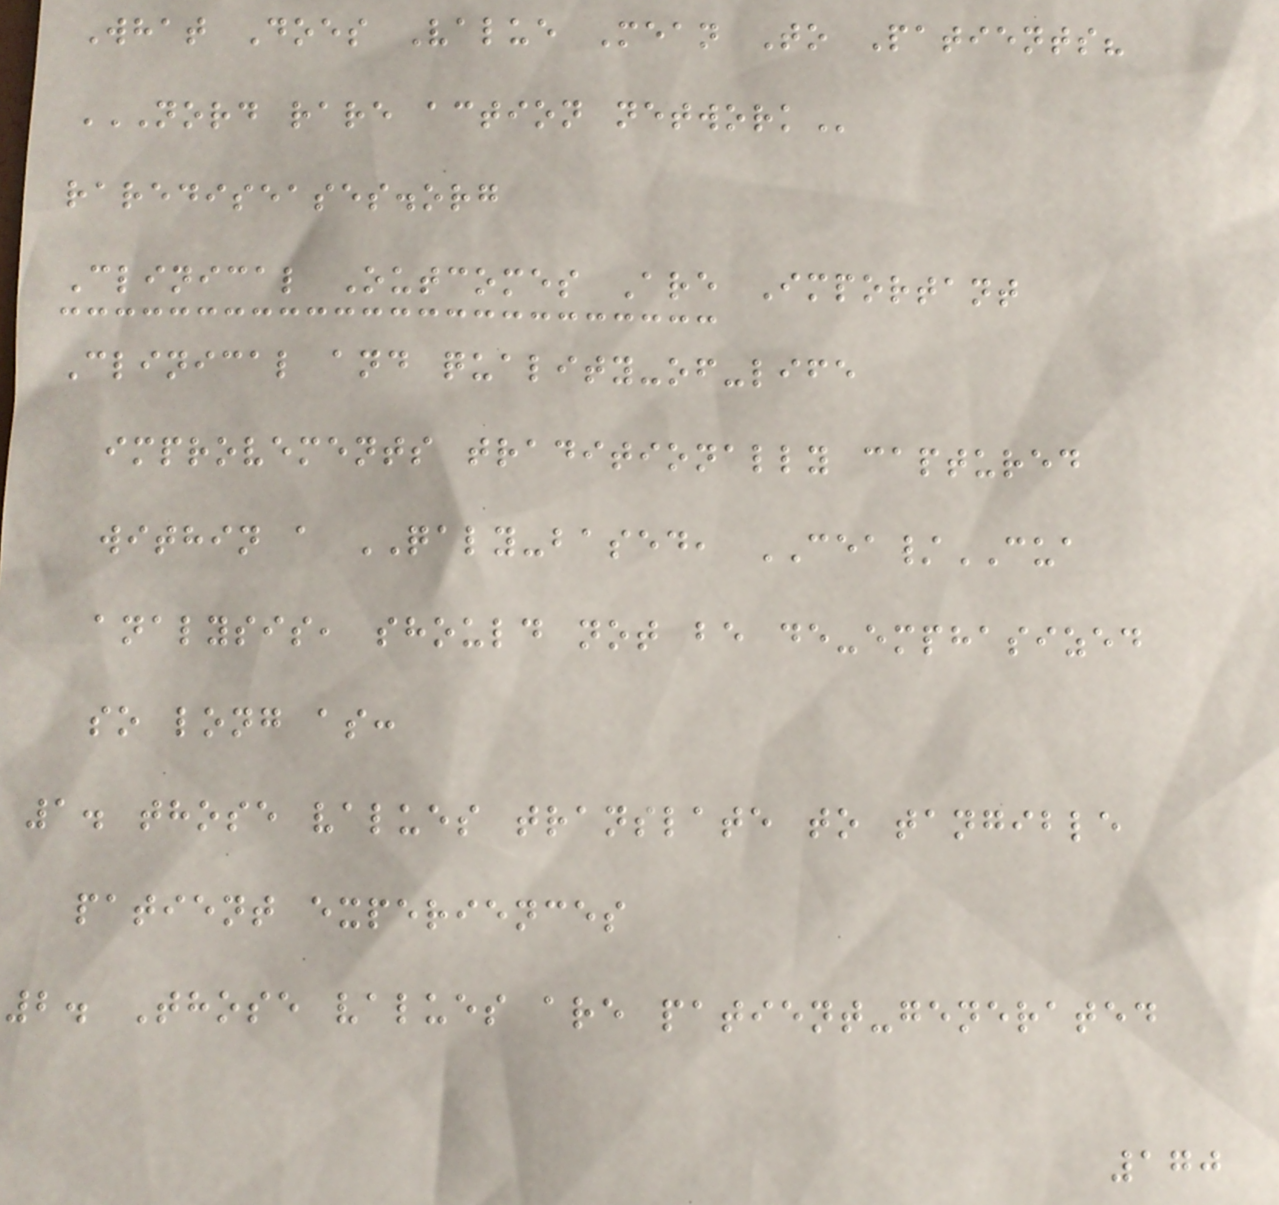What Does Value Mean To Patients?
NORD RARE ACTION NETWORK
rarediseases.org
Clinical Outcomes Are Important
Clinical and quality-of-life
improvements traditionally captured
within a QALY-based, CEA/CUA
analysis, should not be de-emphasized
so long as:
1. those values translate to tangible
patient experiences
2. Those values are patient-generated
170
